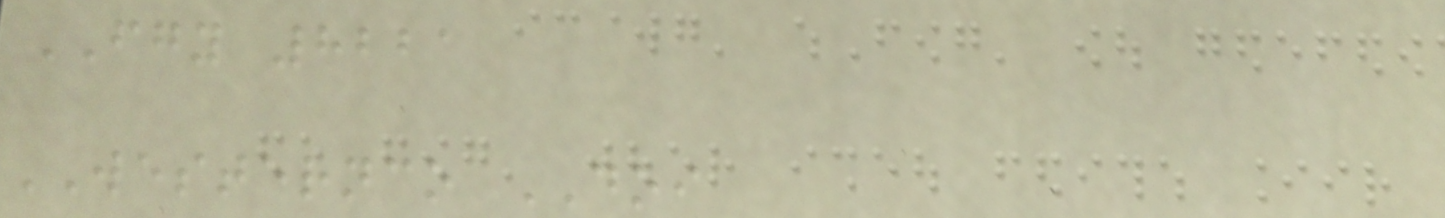FGY 8221
WESTERNCO DOI
